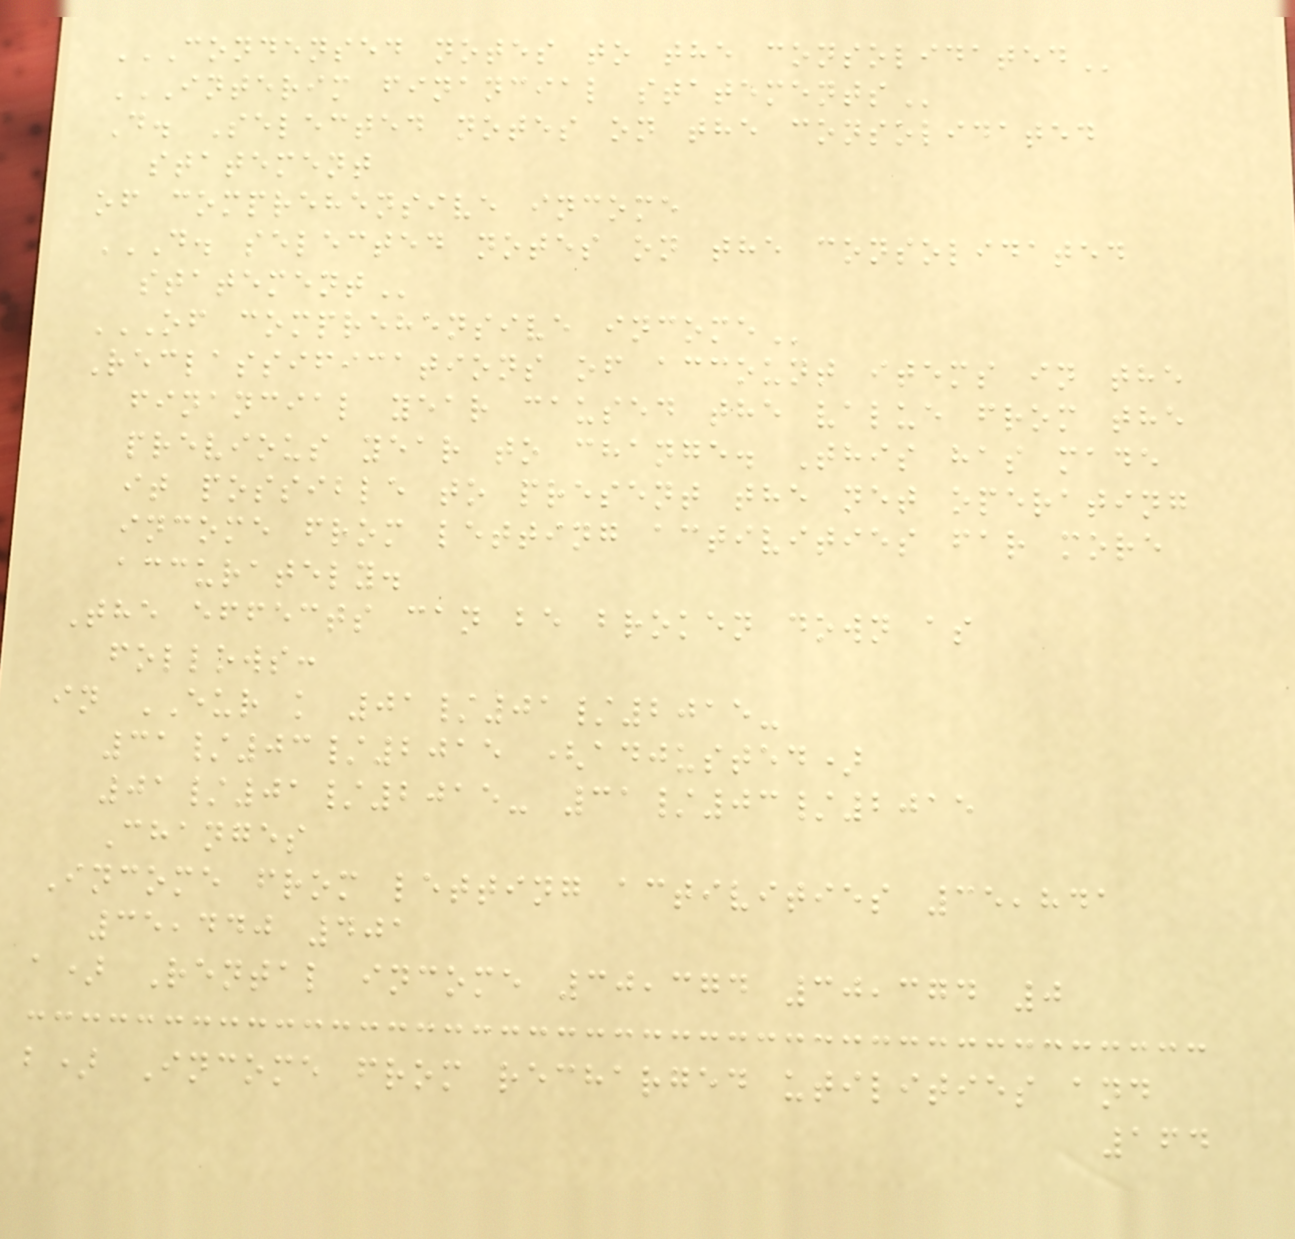CONDENSED NOTES TO THE CONSOLIDATED
INTERIM FINANCIAL STATEMENTS
D. Selected notes on the consolidated
statement
of comprehensive income
D. SELECTED NOTES ON THE CONSOLIDATED
STATEMENT
OF COMPREHENSIVE INCOME
Reclassifications of account items in the
financial year caused the value from the
previous year to change. This has made
it possible to present the net operating
income from letting activities far more
accurately.
The effects can be broken down as
follows:
in EUR k 01/01/2015-
31/03/2015 (adjusted)
01/01/2015- 31/03/2015
Changes
Income from letting activities 35,841
35,440 401
a) Rental income 30,374 30,374 0
b) Income from recharged utilities and
164
